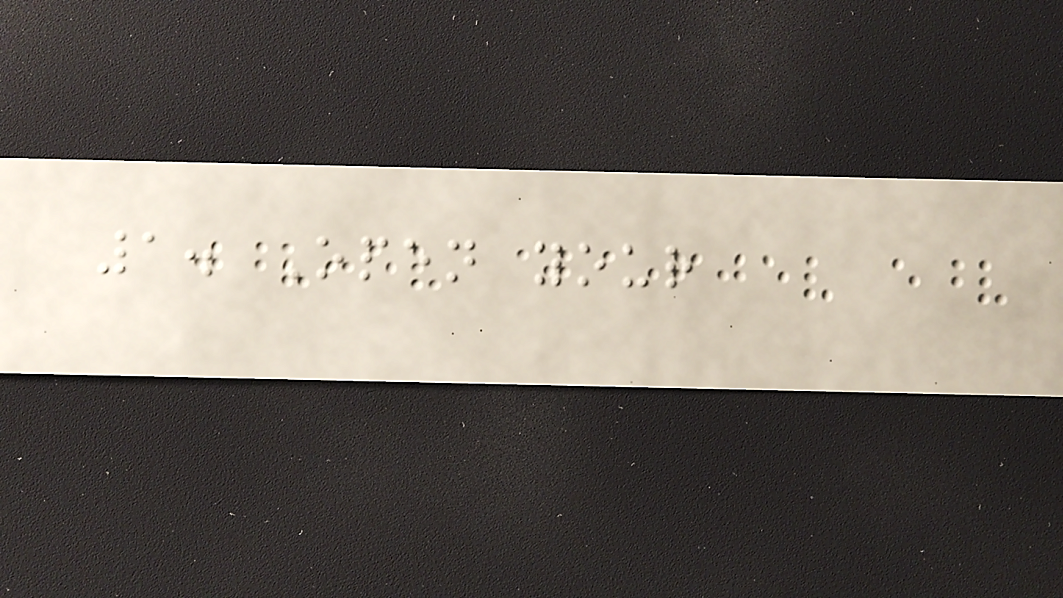1. Open your
